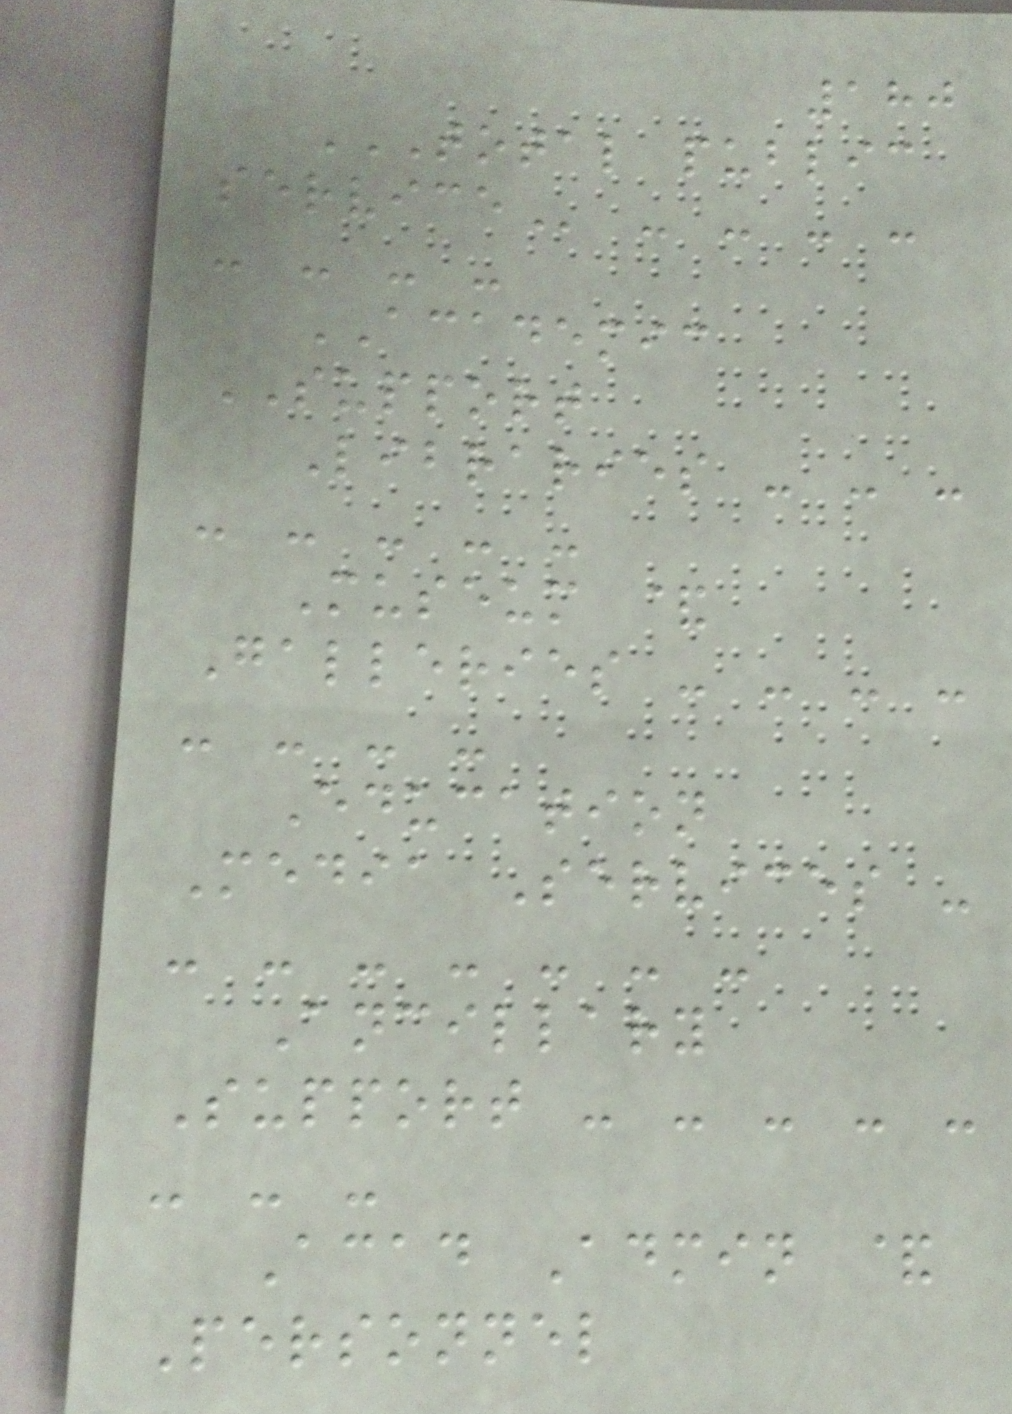180
TOTAL PUBLIC
SERVICE - - - -
- - - -
ACADEMIC
SUPPORT
Libraries - - -
- - - - -
Museum &
Galleries - - - -
- - - -
Education
Media Services -
- - - - - - -
Ancillary
Support - - - - -
- - -
Acad Admin &
Personnel
